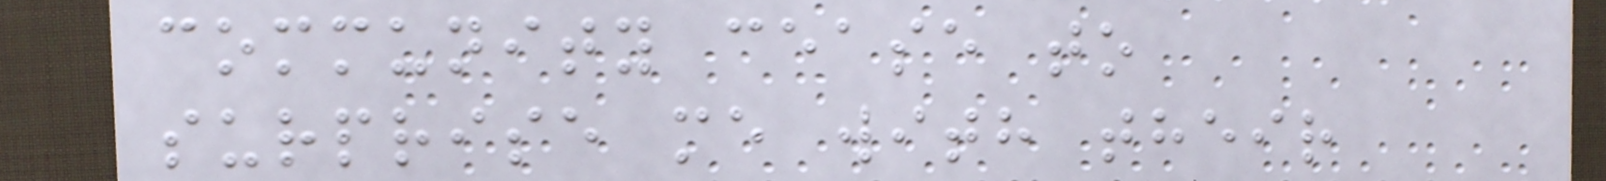community cease to
surprise me with their
